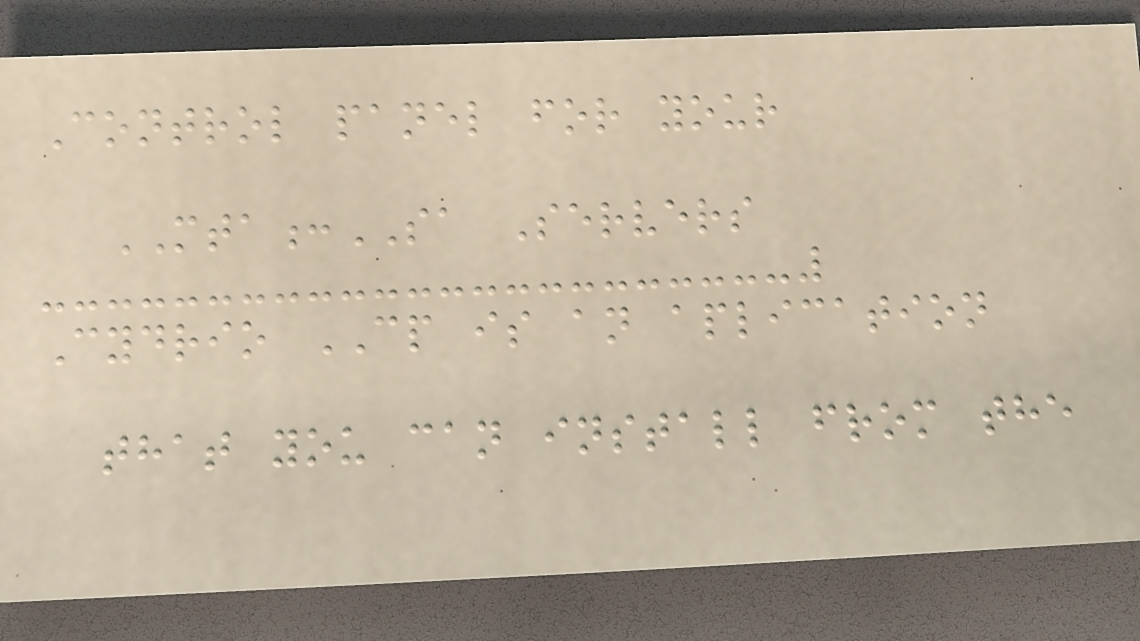Control panel for your
MTA:SA Servers
Cydrio CP is an aplication
that you can install from the
